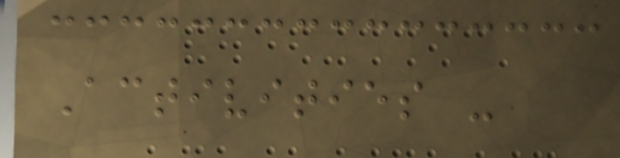Activities -
